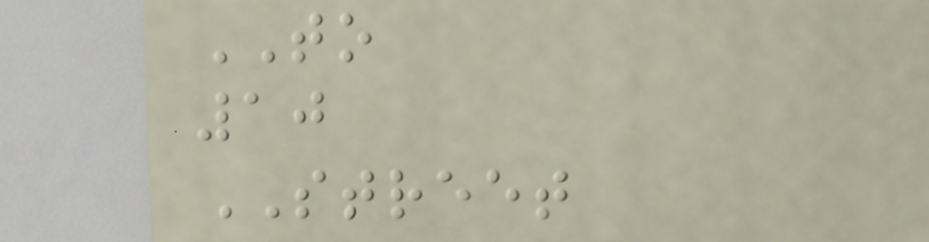TO
10
STREET
